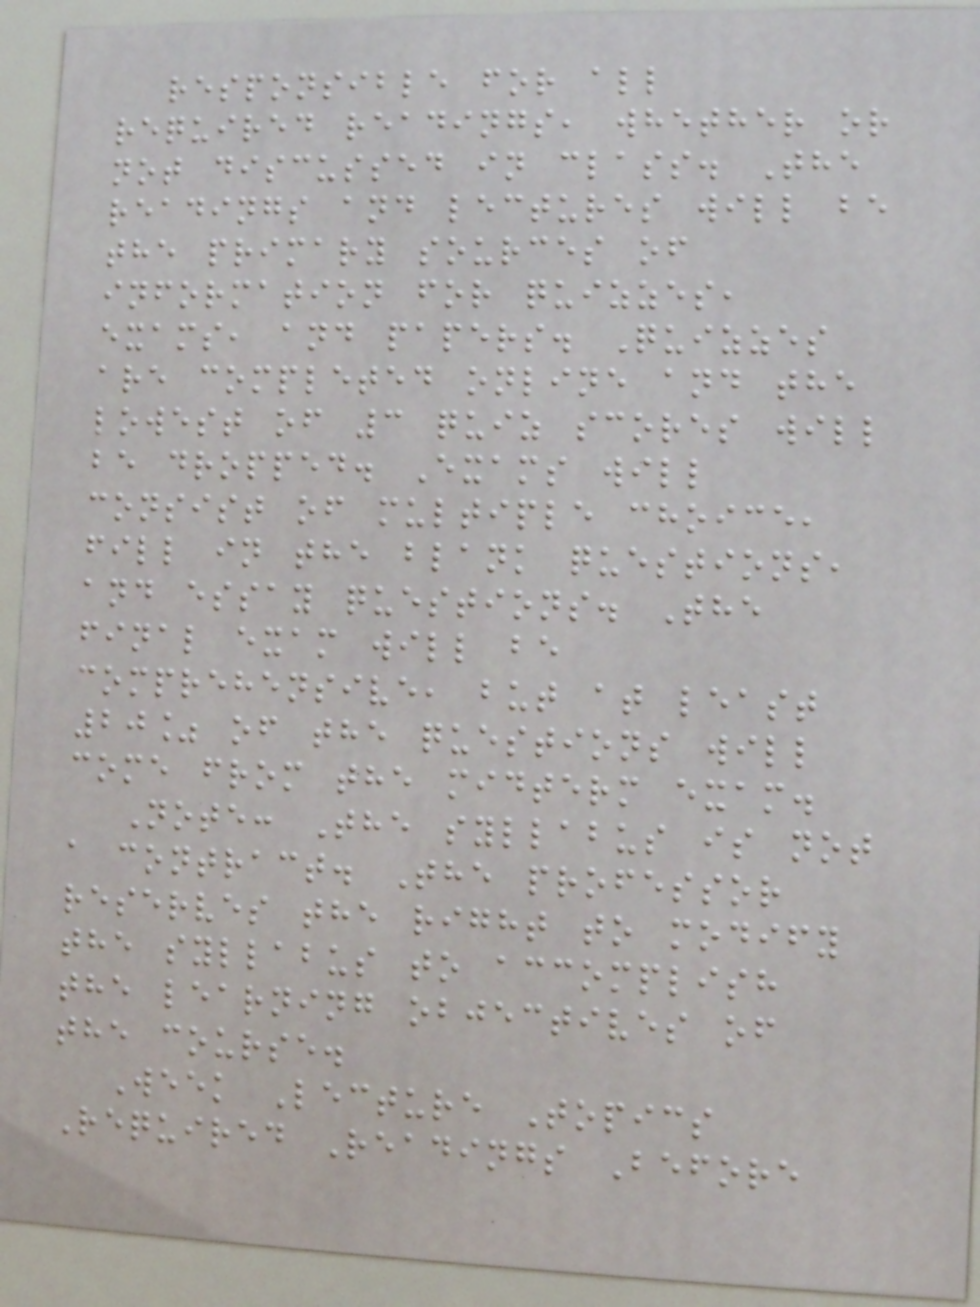responsible for all
required readings, whether or
not discussed in class. The
readings and lectures will be
the primary sources of
information for quizzes,
exams, and papers. Quizzes
are completed online and the
lowest of 3 quiz scores will
be dropped. Exams will
consist of multiple choice,
fill in the blank questions,
and essay questions. The
final exam will be
comprehensive, but at least
20% of the questions will
come from the midterm exam.
Note: The syllabus is not
a contract. The professor
reserves the right to modify
the syllabus to accomplish
the learning objectives of
the course.
Week Lecture Topics
Required Readings Before
